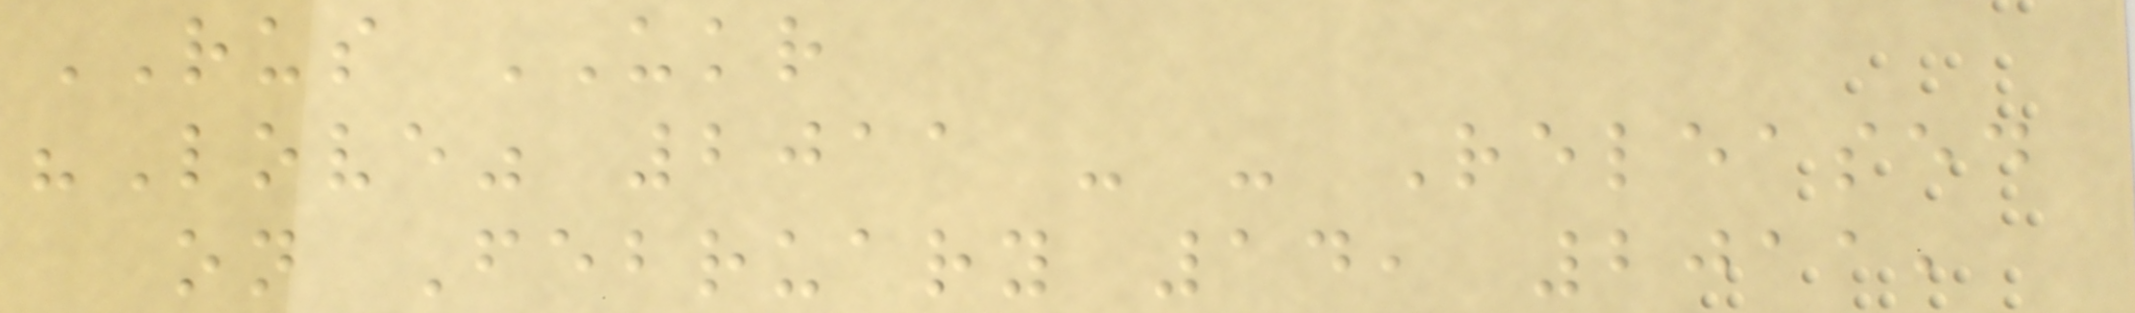RUS UKR
"Love" 2011 - - Released
on February 14, 2011,
